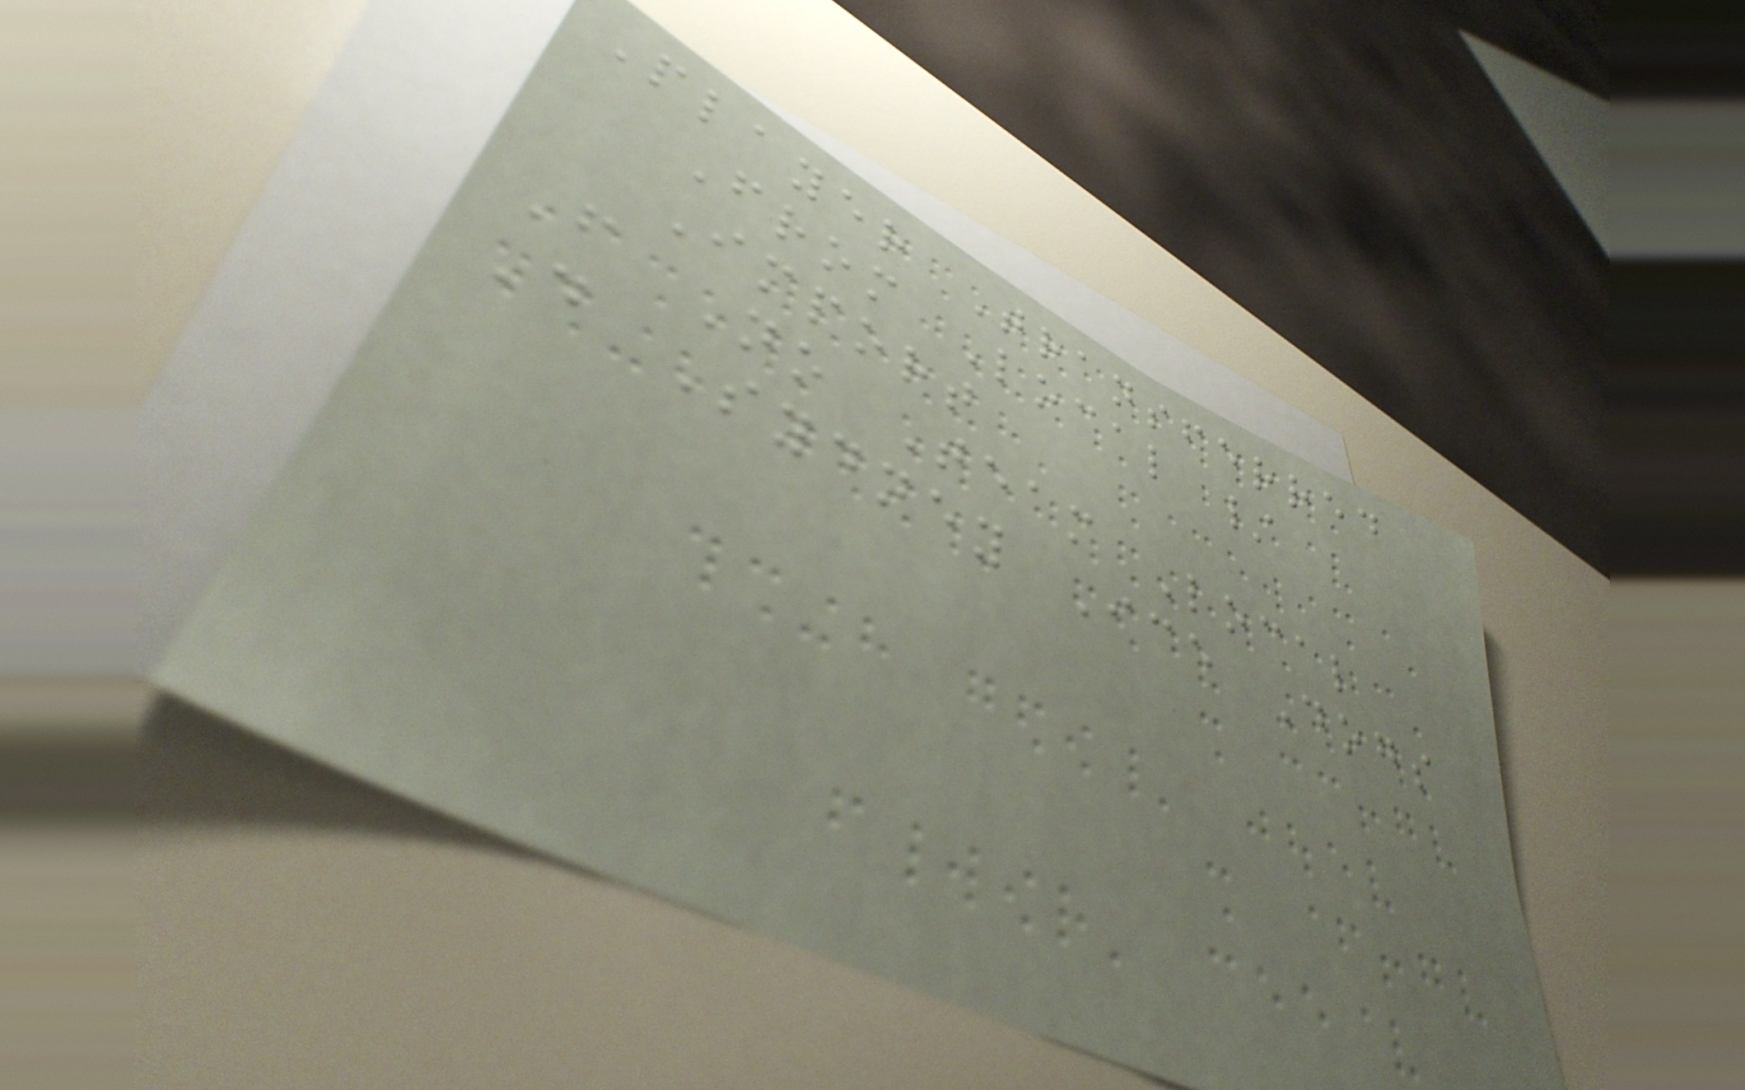Player Transferred
From Local /
Import
F No Team Local
D Sydney Ice Dogs
